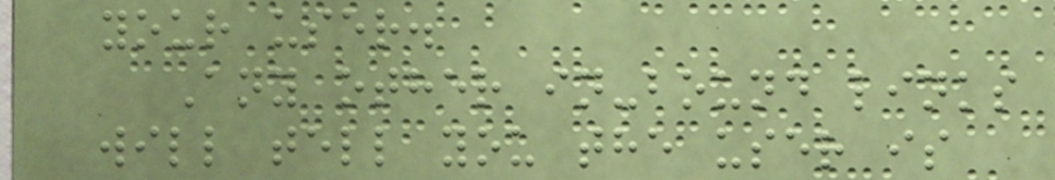your user.
Any other in-bound links
will tell you the user is
